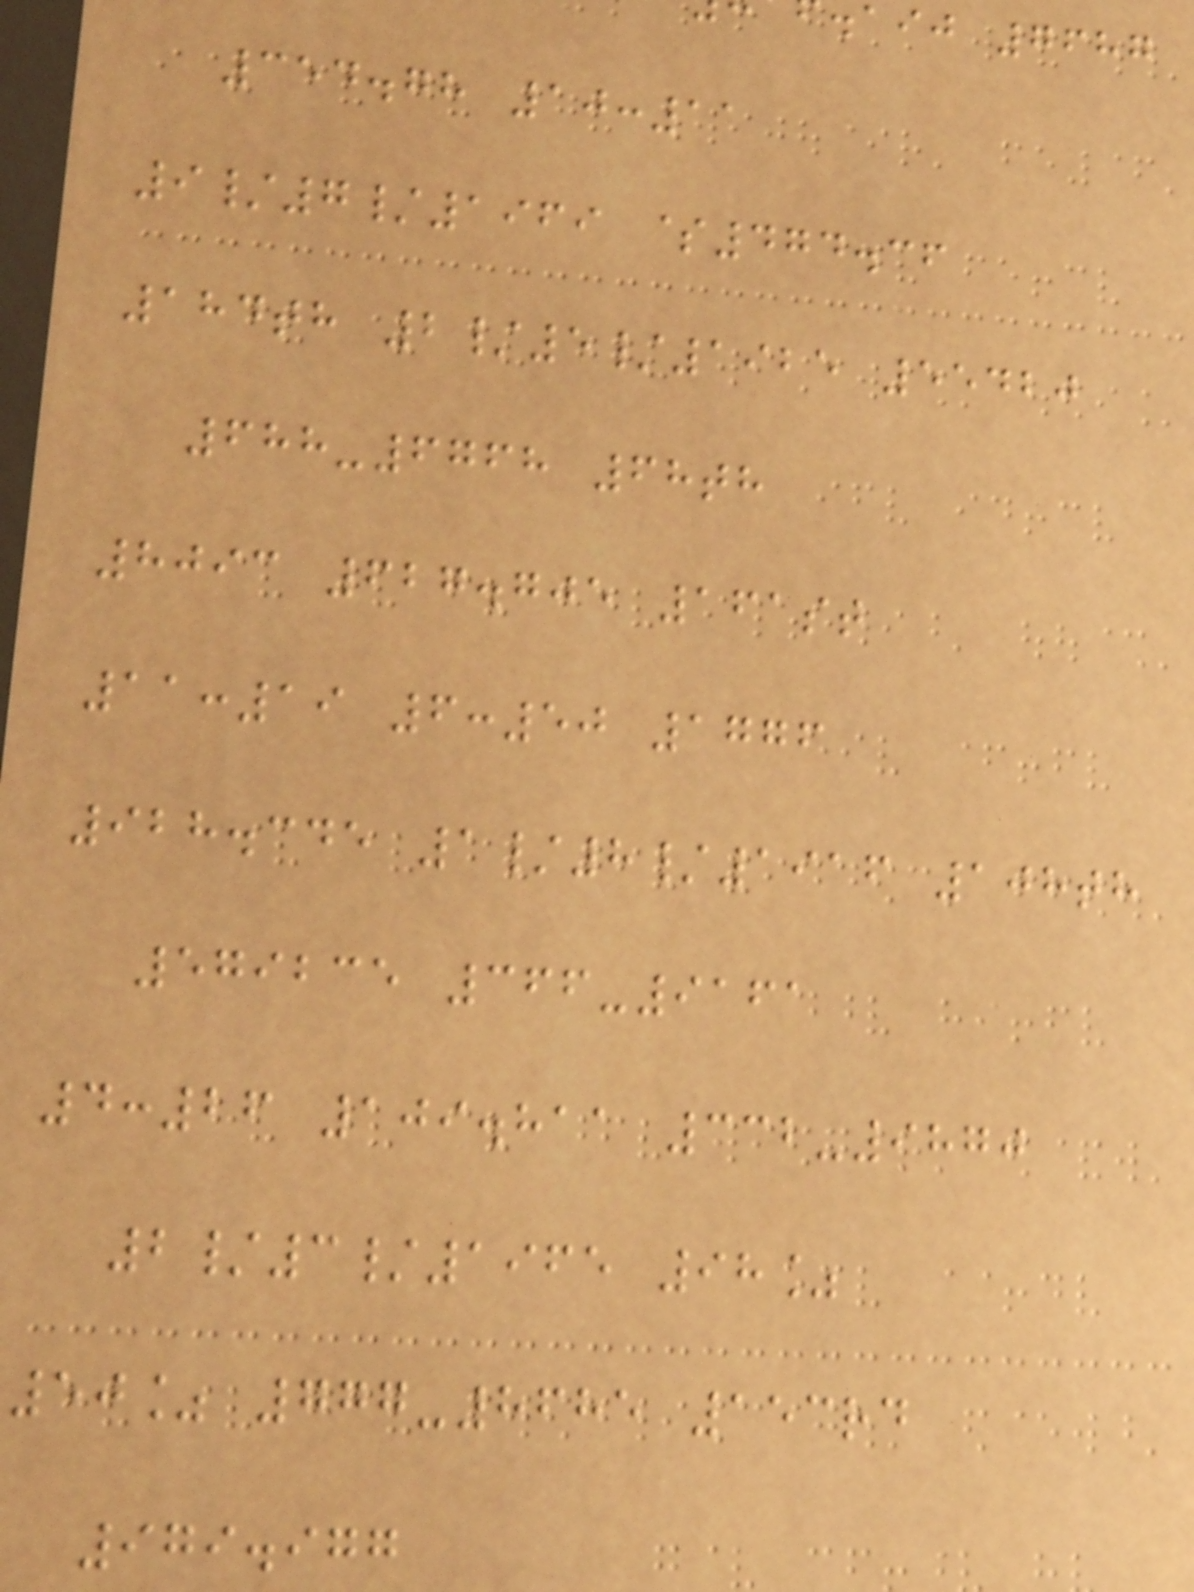aij 7687
354.78 10:11
9/7/1969 $474.36
184th 2/5/1925 55420
688-6768 68th
8093 627.705 161st
11:19 6:50 1776
928.345 1/8/1916 108th
579235 366-9161
4:26 109.811 332-9870
2/3/1965 98%
50% 777-8685 153rd
979.977
